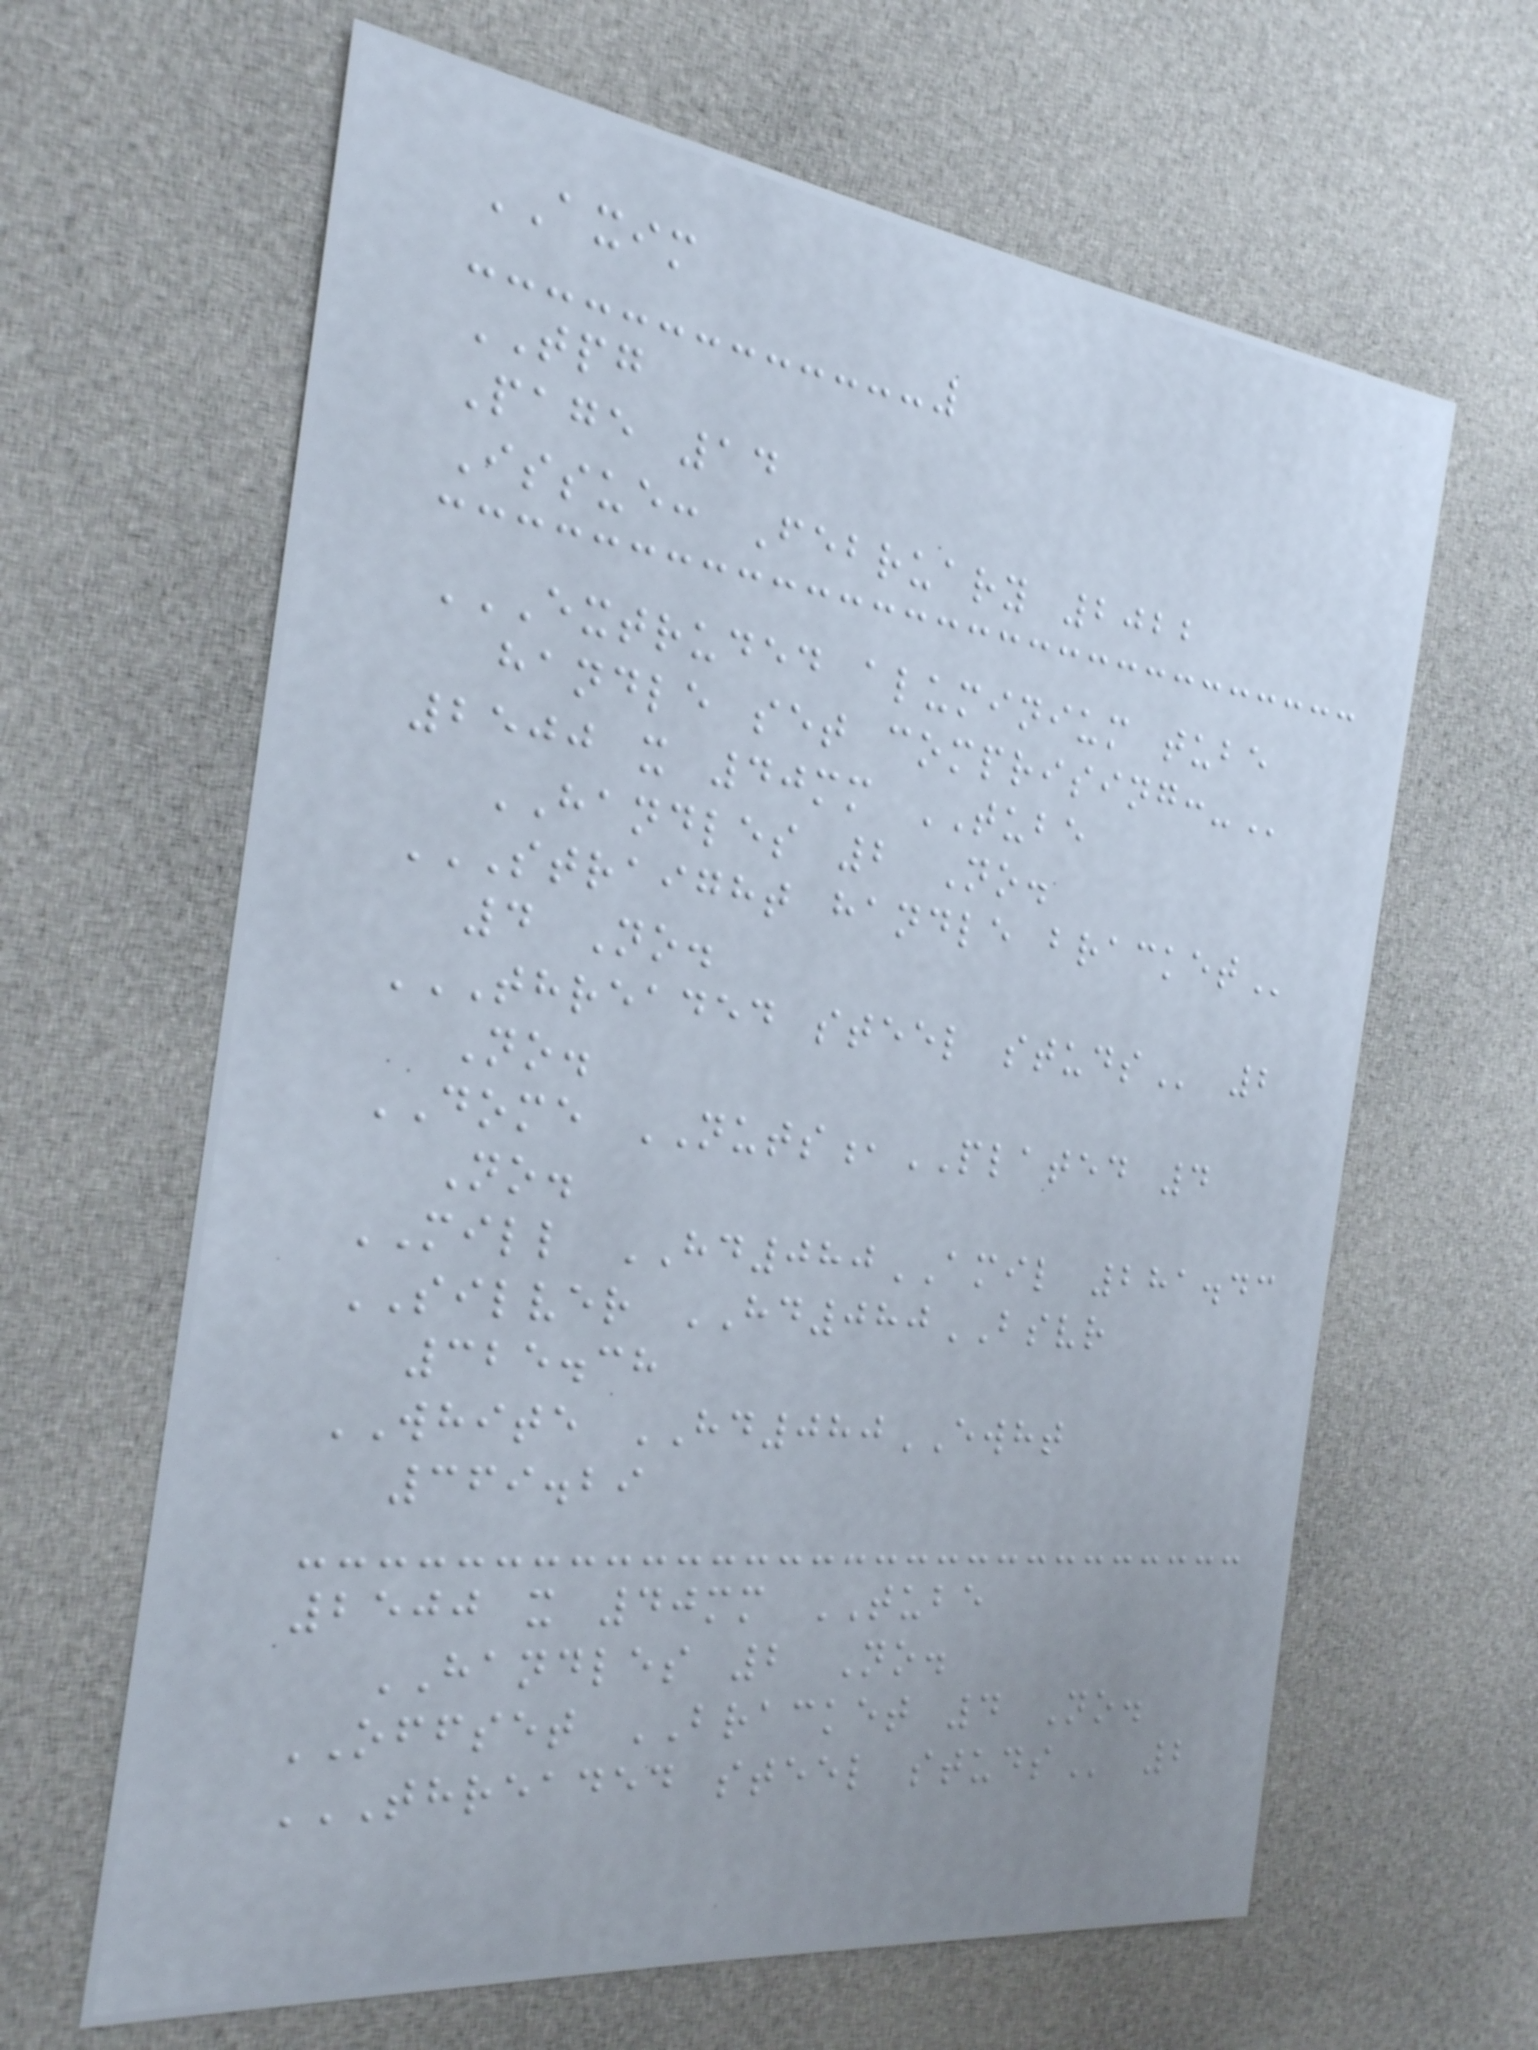AXIM
TPG
Page 14
Issue: February 2022
EXTRUDED ALUMINIUM TUBE
HANDLE SET COMPRISING:-
2500 x 40mm TUBE
HANDLES 2 No.
STRAIGHT HANDLE BRACKET
4 No.
THREADED STEEL STUDS 2
No.
DOME NUTS,PLATED 4
No.
MILL HD080AMIL 281.43
SILVER HD080BSVR
325.38
WHITE HD080EWHT
369.29
2500 x 40mm TUBE
HANDLES 2 No.
OFFSET BRACKET 4 No.
THREADED STEEL STUDS 2
